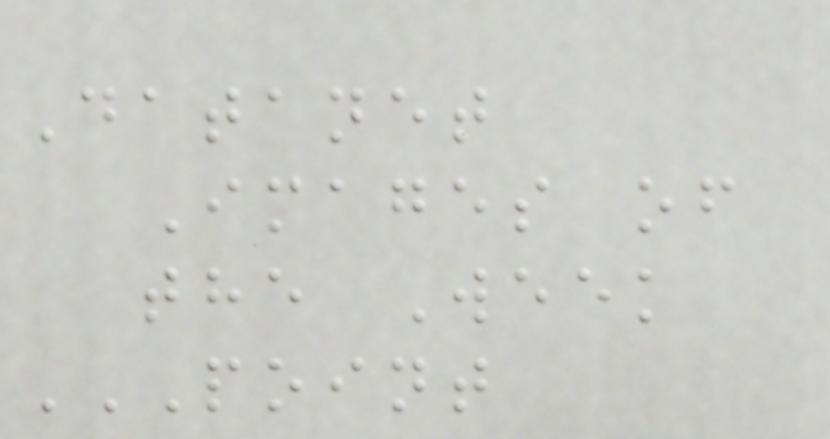Datanet
Images of
the Week
POINT
